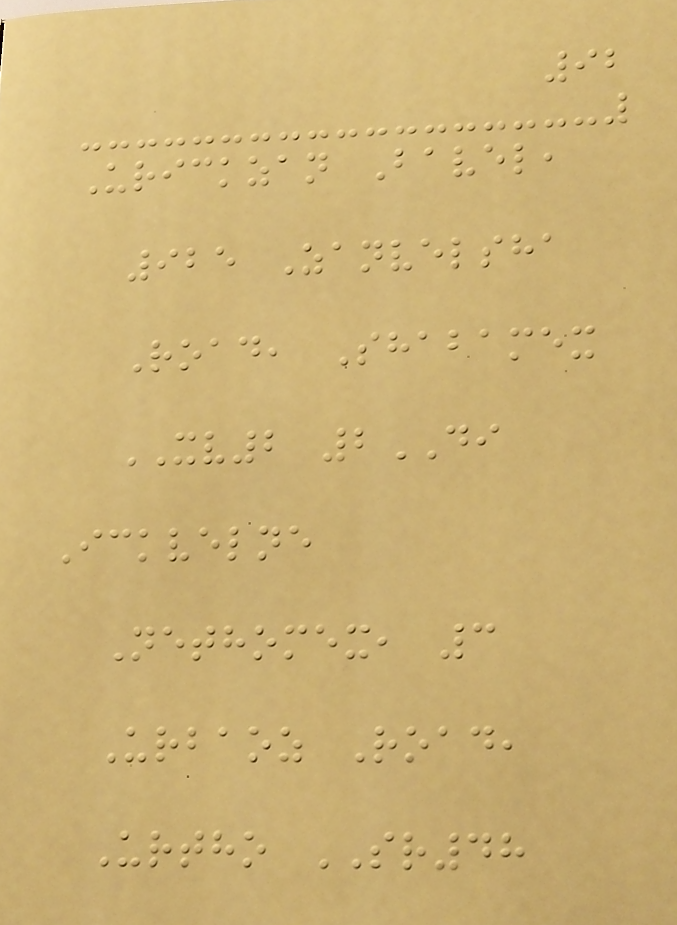92
Urickzan Bavel,
925 Zanvelsha
Road, Shabamex
XV2 2DI
Ickvelne
Nethomex, 3
Urbaoz Road,
Urtho SR48
